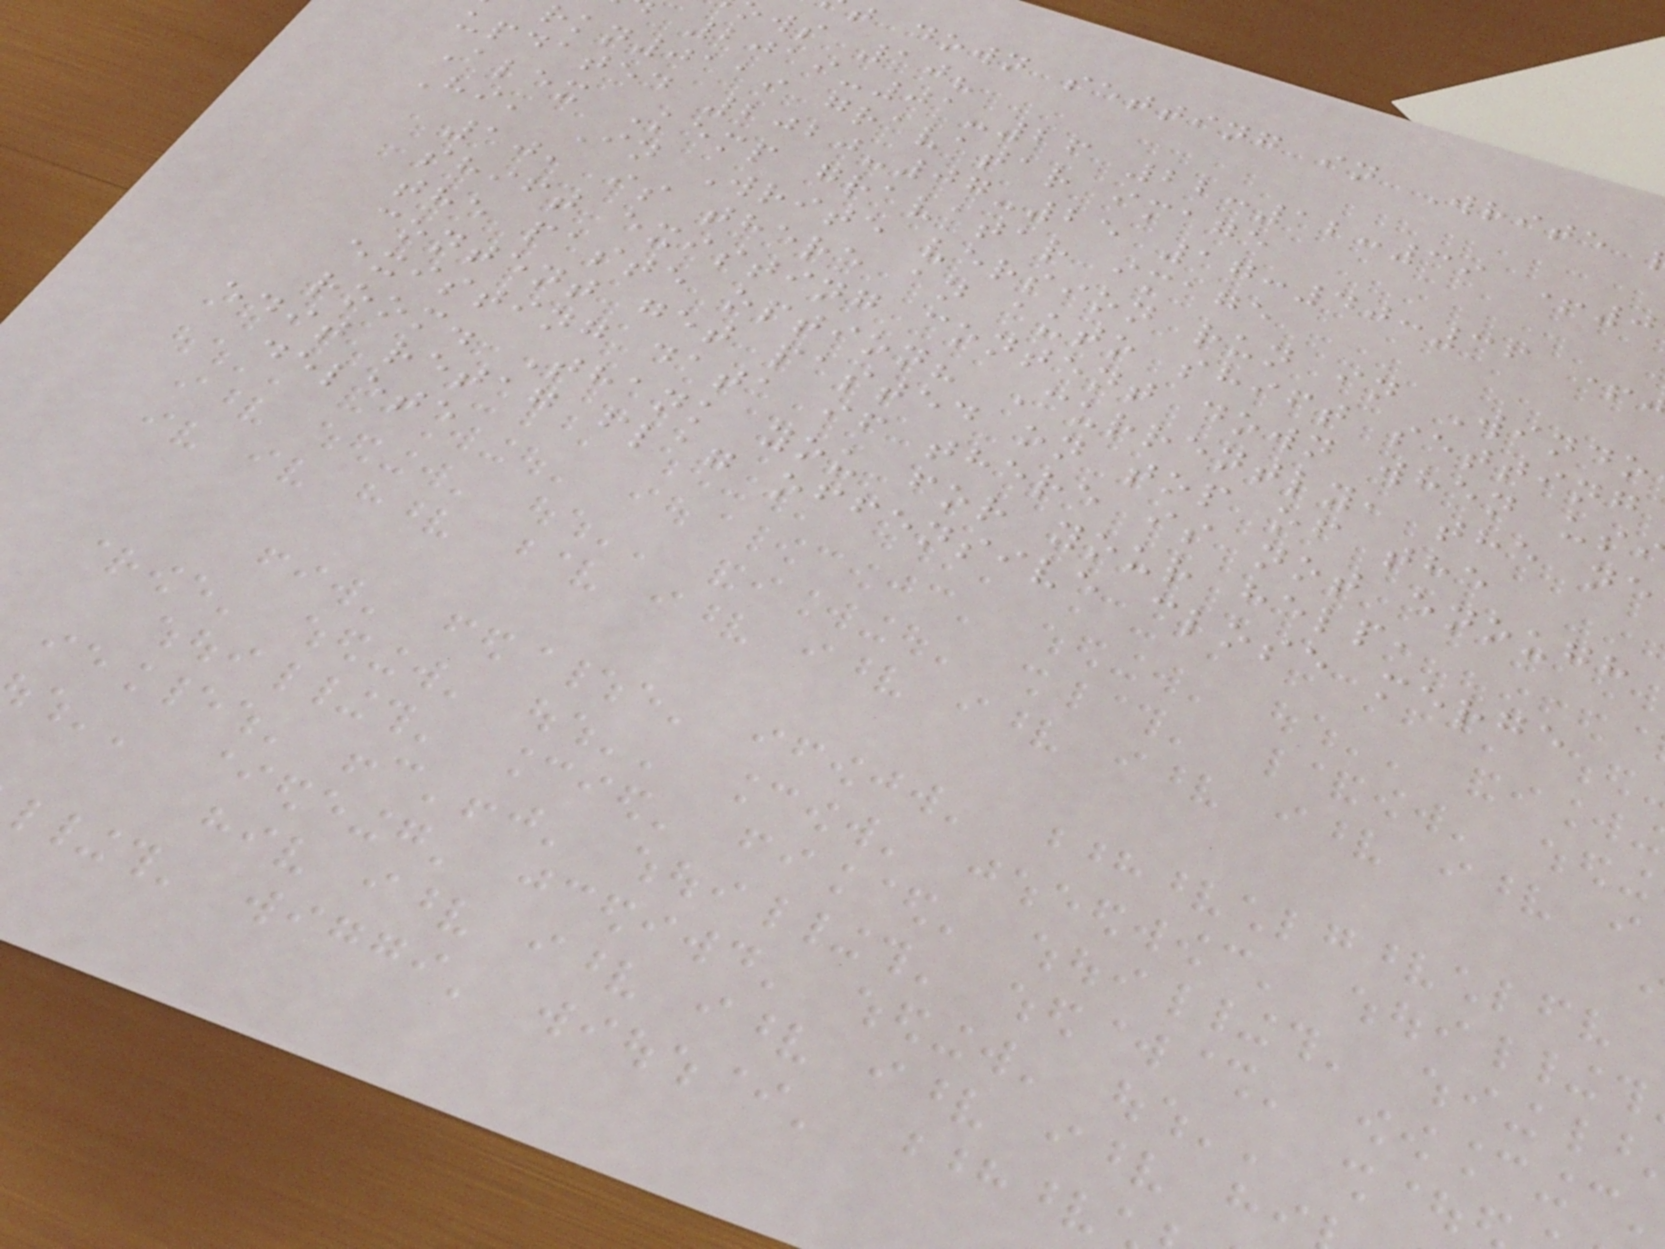t down setting in Write
ws 10?
2019-01-26 22:12:39 +0
rkn0119 gravatar image
updated 2020-07-25 17:40:36 +
Alex Kemp gravatar image
Hi, In Write version run in Windo
10, is there an auto shift setting
shift existing content down when us
the paste option? Currently, the ne
content get pasted on top of the
existing data if there is not enough
room. Thank you for your help,
edit retag flag offensive close merge
delete
